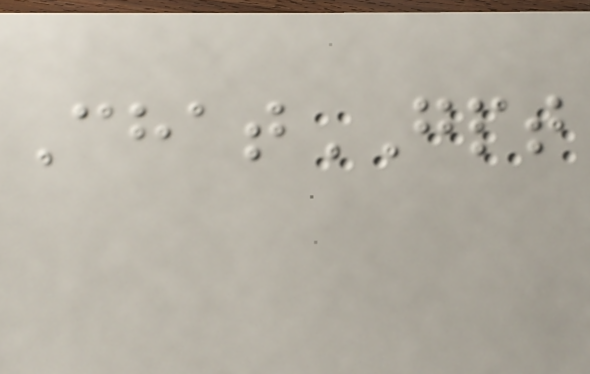ChatGPT
